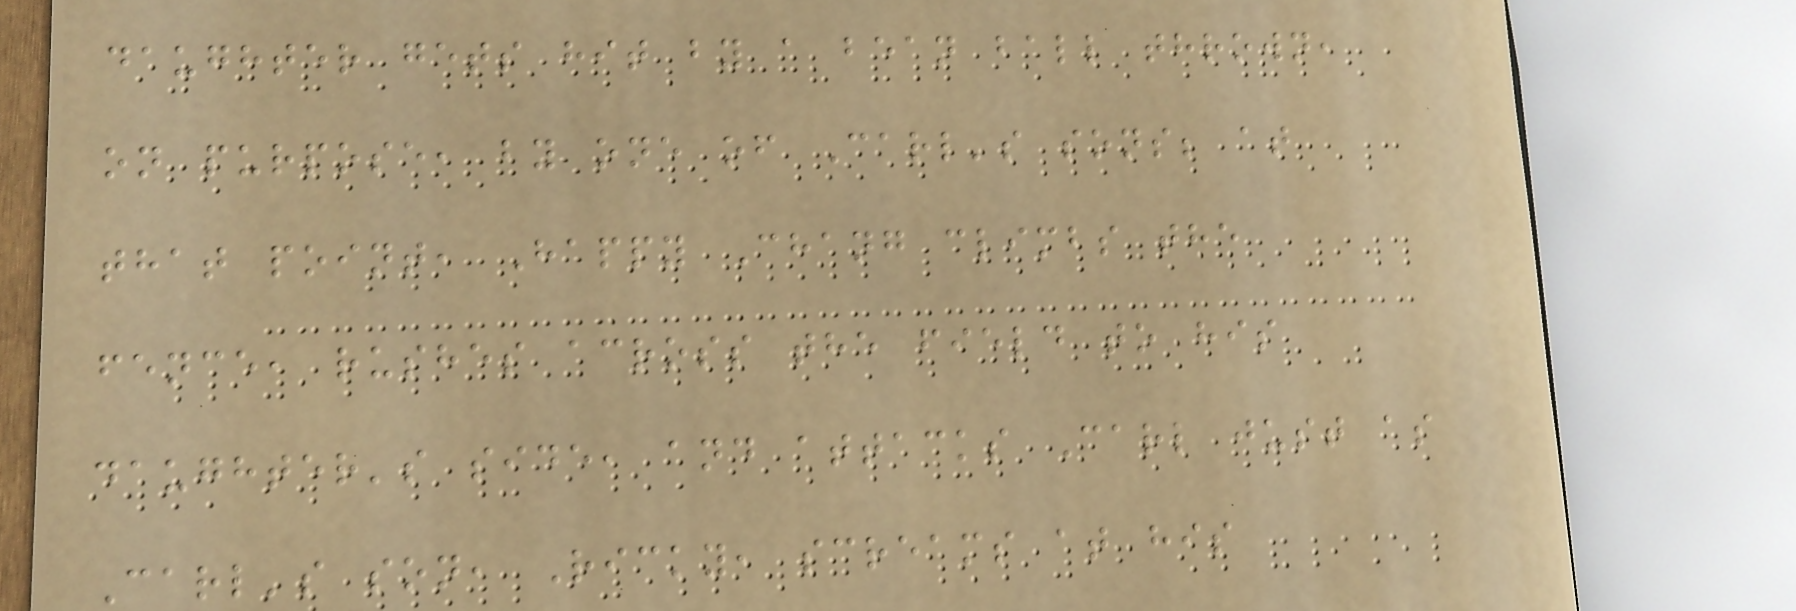daughter gets hit by a bean ball thrown,
on purpose, by one of Carl's sons; at
that point, Happy Chang climbs the
fence, rushes across the field to his
daughter's side, and attacks Carl just as
Carl's son, Ricky, screams at his
